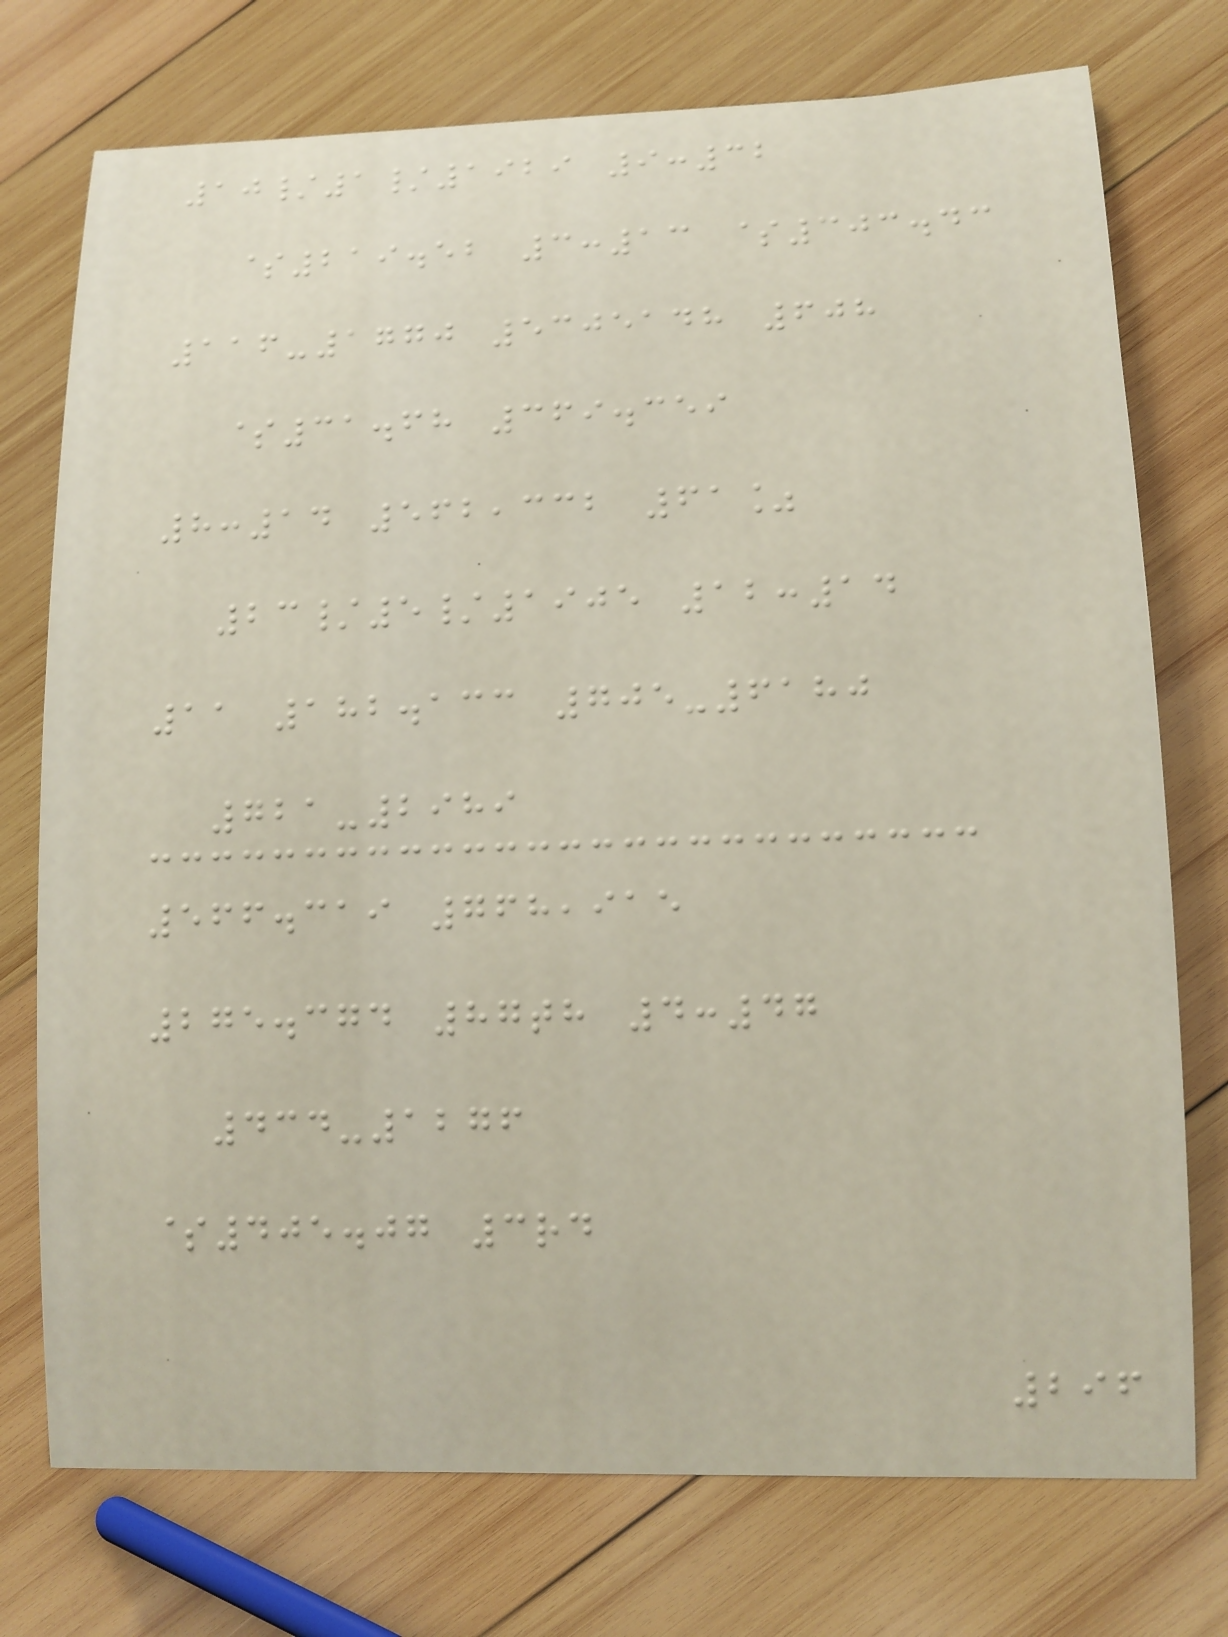10/1/1929 9:32
$219.52 3:13 $303.43
116-1770 5305148 608
$31.68 369.359
8:14 562,332 61%
23/5/1905 12:14
11 182.133 705-6180
721-2989
566.319 768,915
275.374 87th 4:47
434-1276
$405.07 3rd
296
